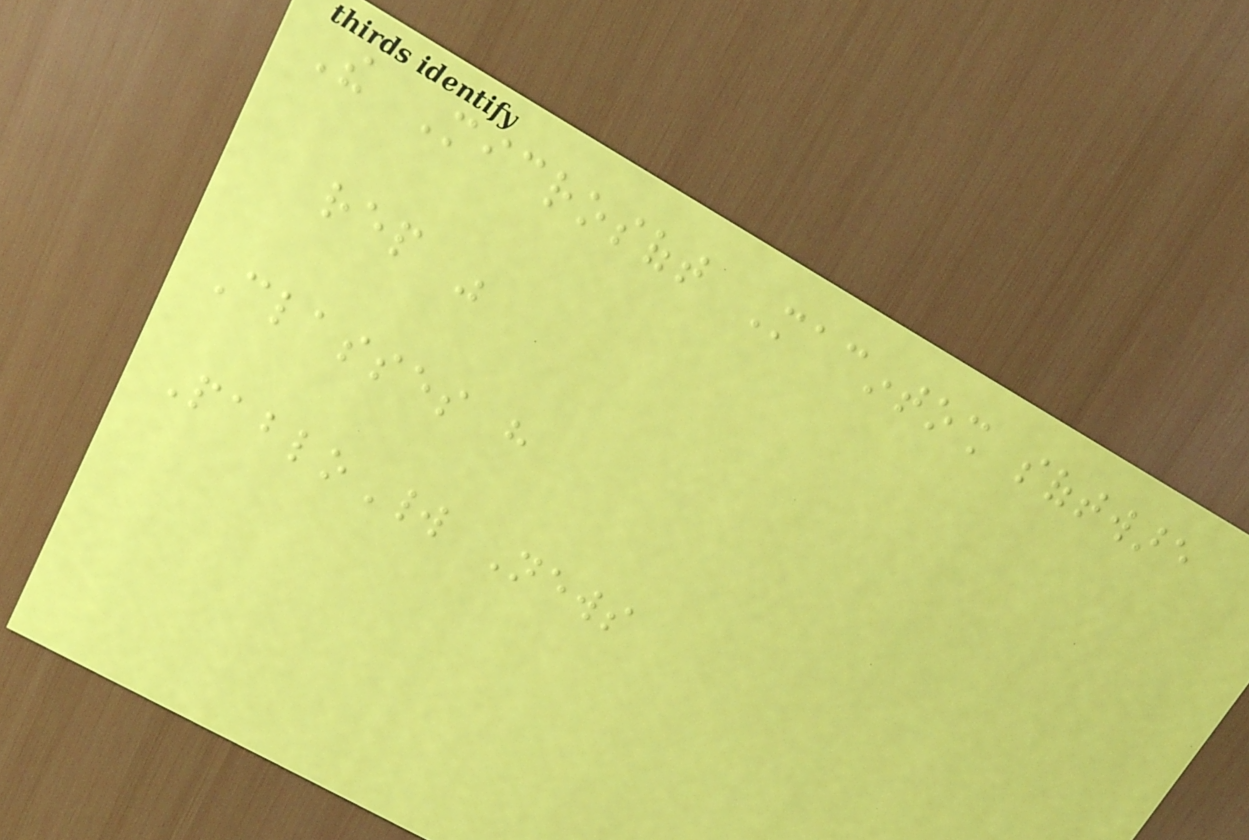The Microsoft Macintosh software
rep was
Classes have
PabloWorld News
